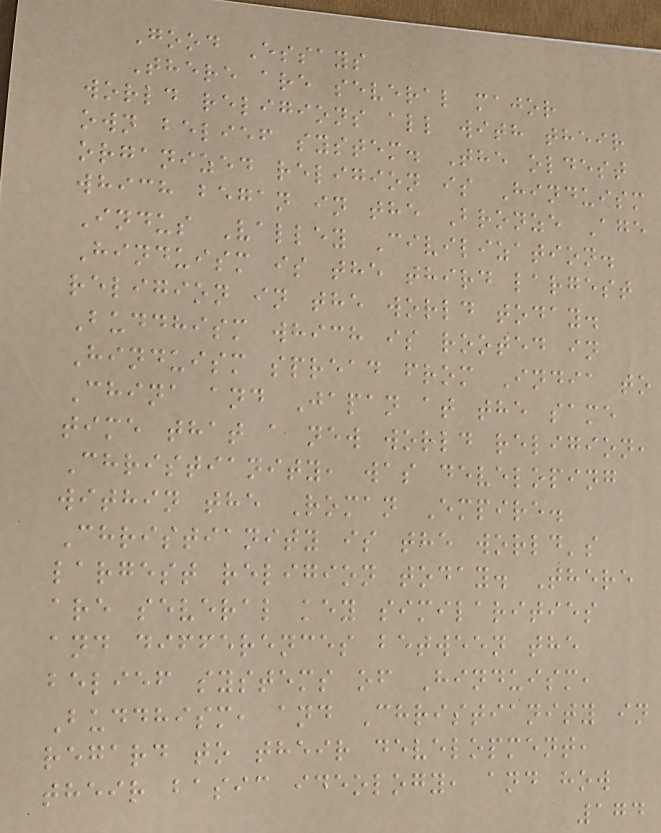Good Essays
There are several major
world religions all with their
own belief system. The oldest
organized religion is Hinduism
which began in the Bronze Age
Indus Valley Civilization.
Hinduism is the third largest
religion in the world today.
Buddhism which is rooted in
Hinduism spread from India to
China and Japan at the same
time that a new world religion,
Christianity, was developing
within the Roman Empire.
Christianity is the world's
largest religion today. There
are several key similarities
and differences between the
belief systems of Hinduism,
Buddhism, and Christianity in
regard to their development,
their basic ideology, and how
174
